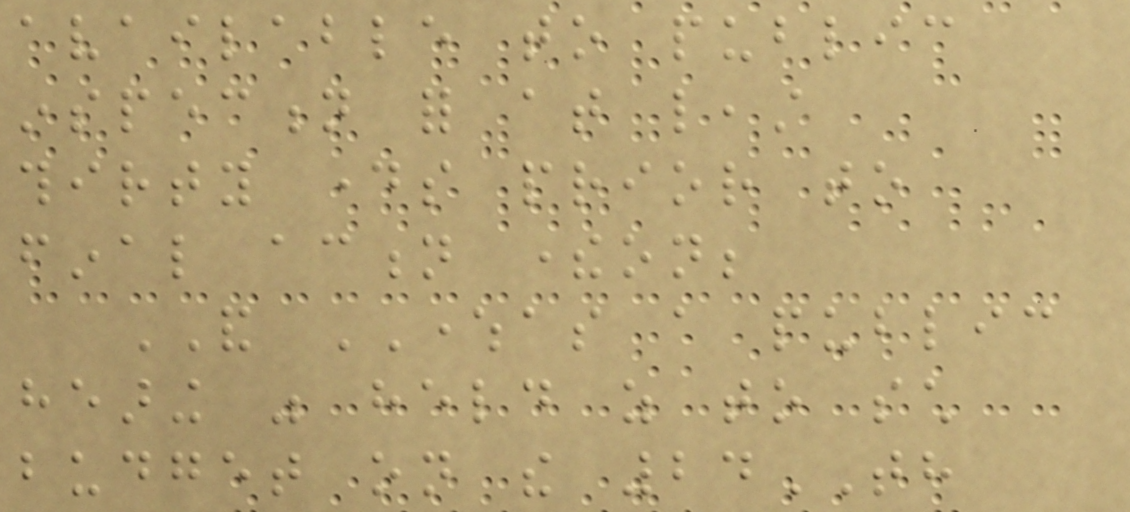available to public
inspection for at least
thirty days prior to
final action thereon;
AND WHEREAS a public
hearing was held as to such
budget on the 24TH
